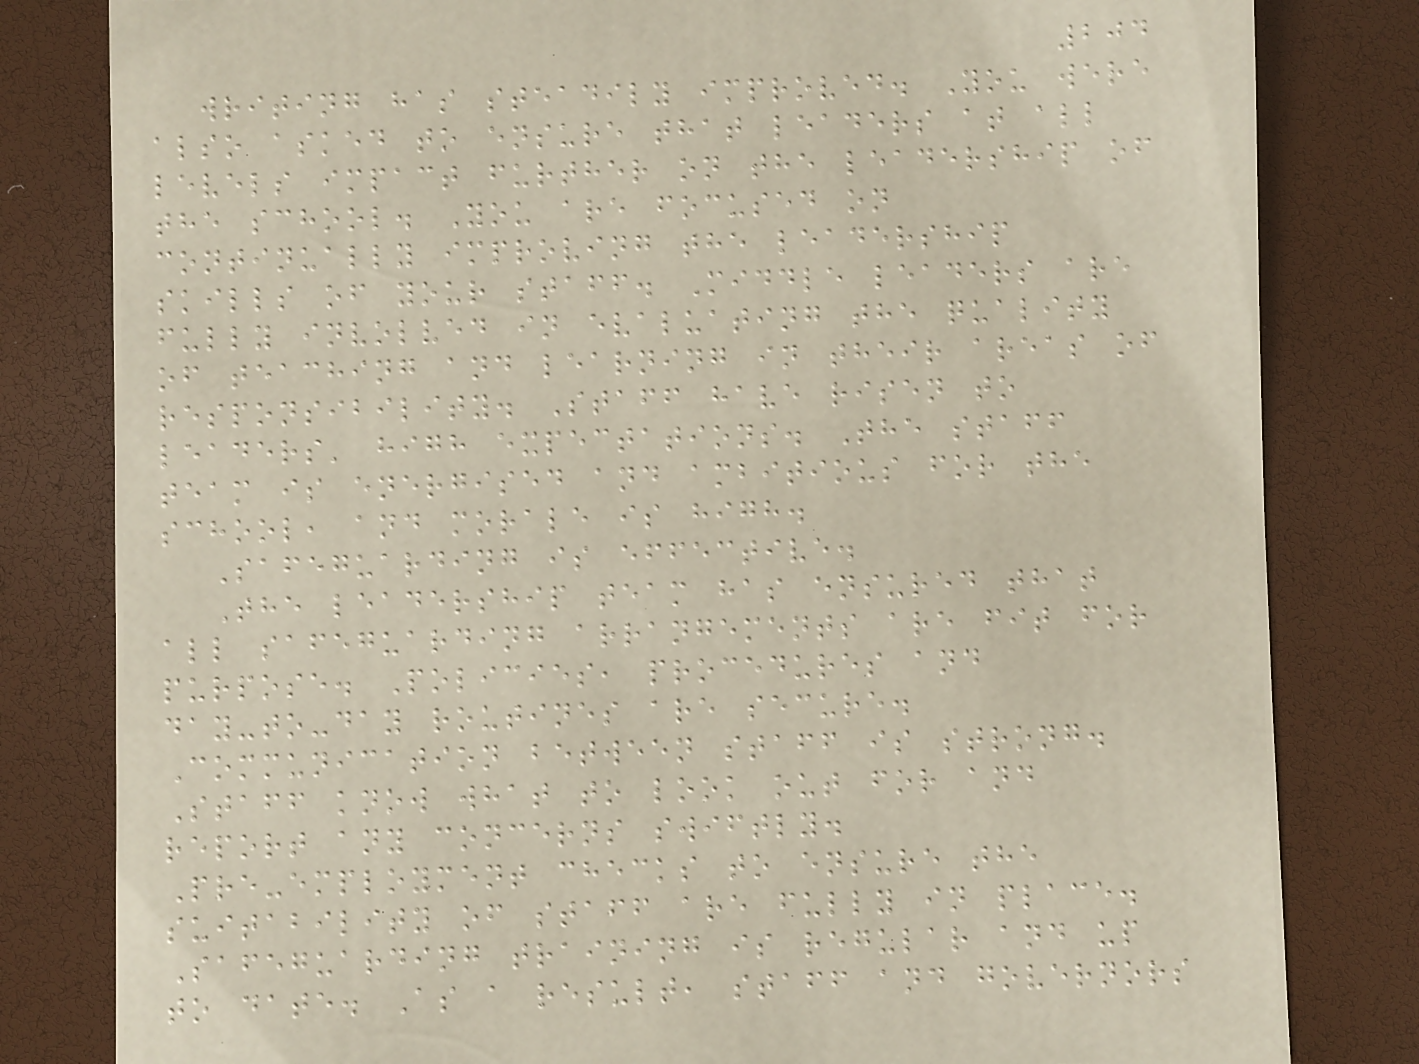204
writing has steadily improved. You were
also asked to ensure that leaders at all
levels impact further on the leadership of
the school. You are focused on
continually improving the leadership
skills of your staff. Middle leaders are
fully involved in evaluating the quality
of teaching and learning in their areas of
responsibility. Staff have risen to
leaders' high expectations. The staff
team is energised and ambitious for the
school, and morale is high.
Safeguarding is effective.
The leadership team has ensured that
all safeguarding arrangements are fit for
purpose. Policies, procedures and
day-to-day routines are secure.
Communication between staff is strong.
Staff know what to look out for and
report any concerns swiftly.
Pre-employment checks to ensure the
suitability of staff are fully in place.
Safeguarding training is regular and up
to date. As a result, staff and governors
